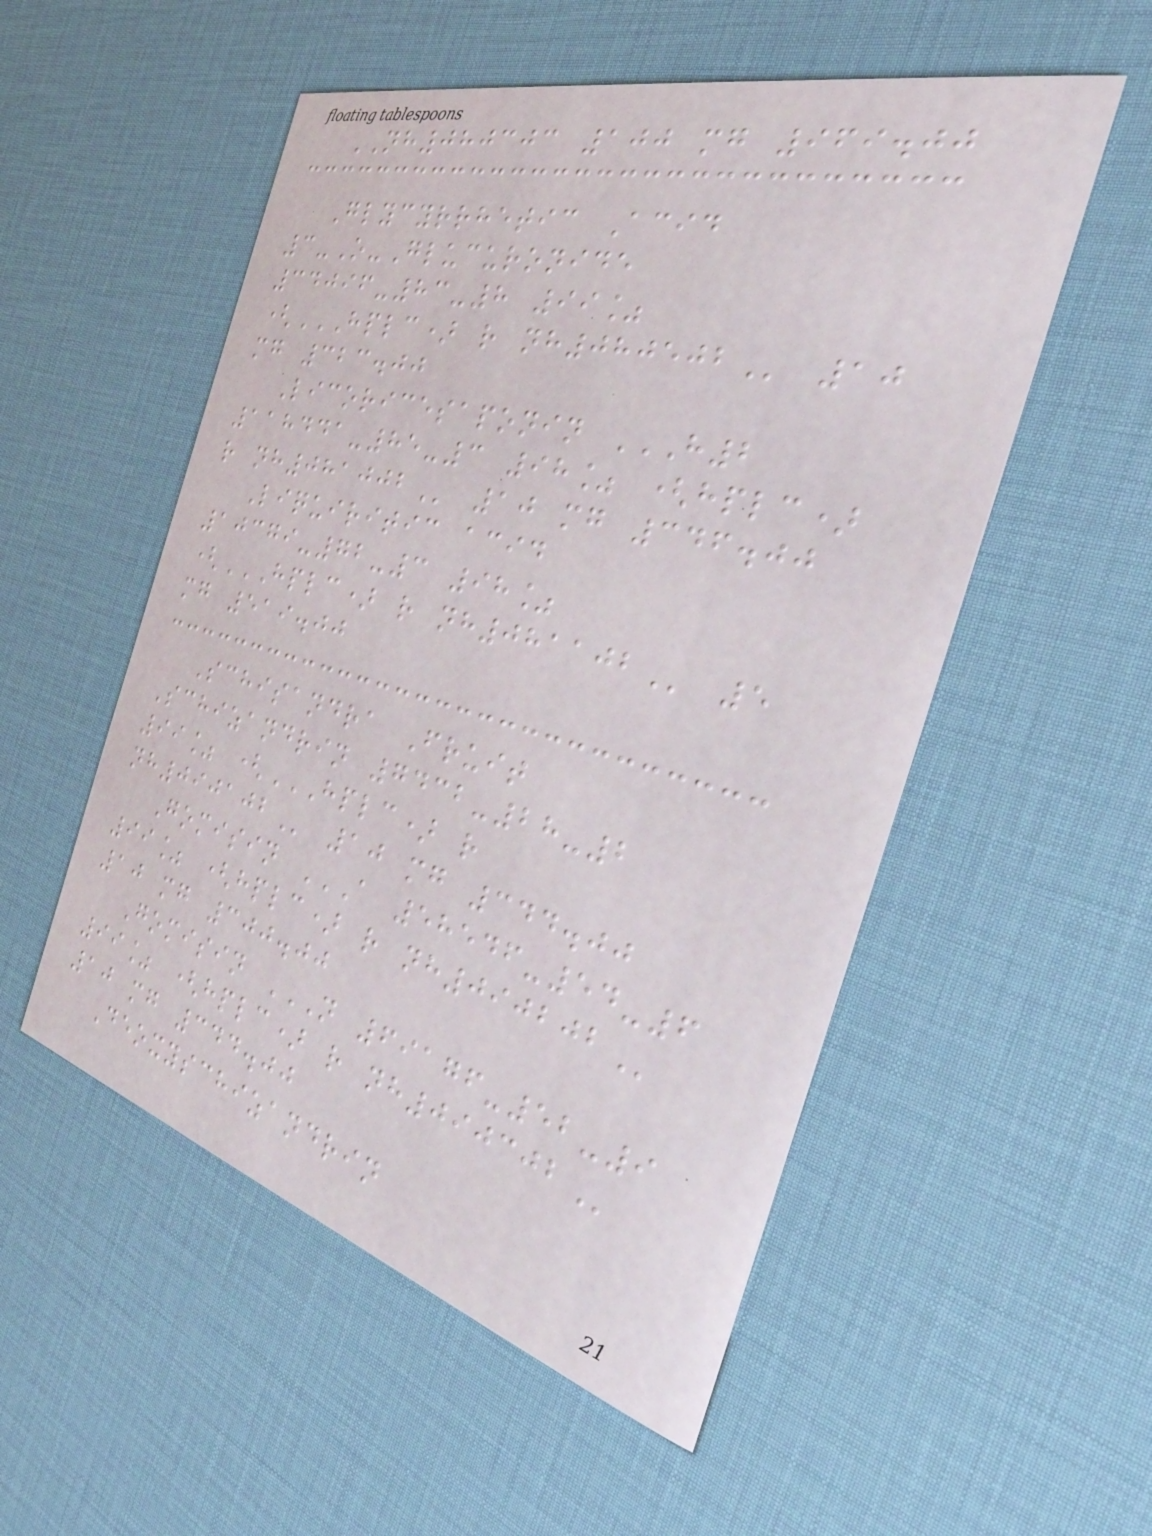NH080303 100 mg 969.00
Glycyrrhetic Acid
3-O-Glucuronide
34096-83-8 99%
(HPLC) R NH080502 10
mg 323.00
Licoricesaponin H2
118441-85-3 98% (HPLC)
R NH081002 10 mg 346.00
Liquiritic acid
10379-72-3 98%
(HPLC) R NH081102 5
mg 519.00
Schisandra Fruit
Schizandrin 7432-28-2
99% (HPLC) R
NH090102 10 mg 344.00
Gomisin A 58546-54-6
99% (HPLC) R NH090202
10 mg 300.00
Gomisin N 69176-52-9
99% (HPLC) R NH090302
10 mg 344.00
Deoxyschizandrin
